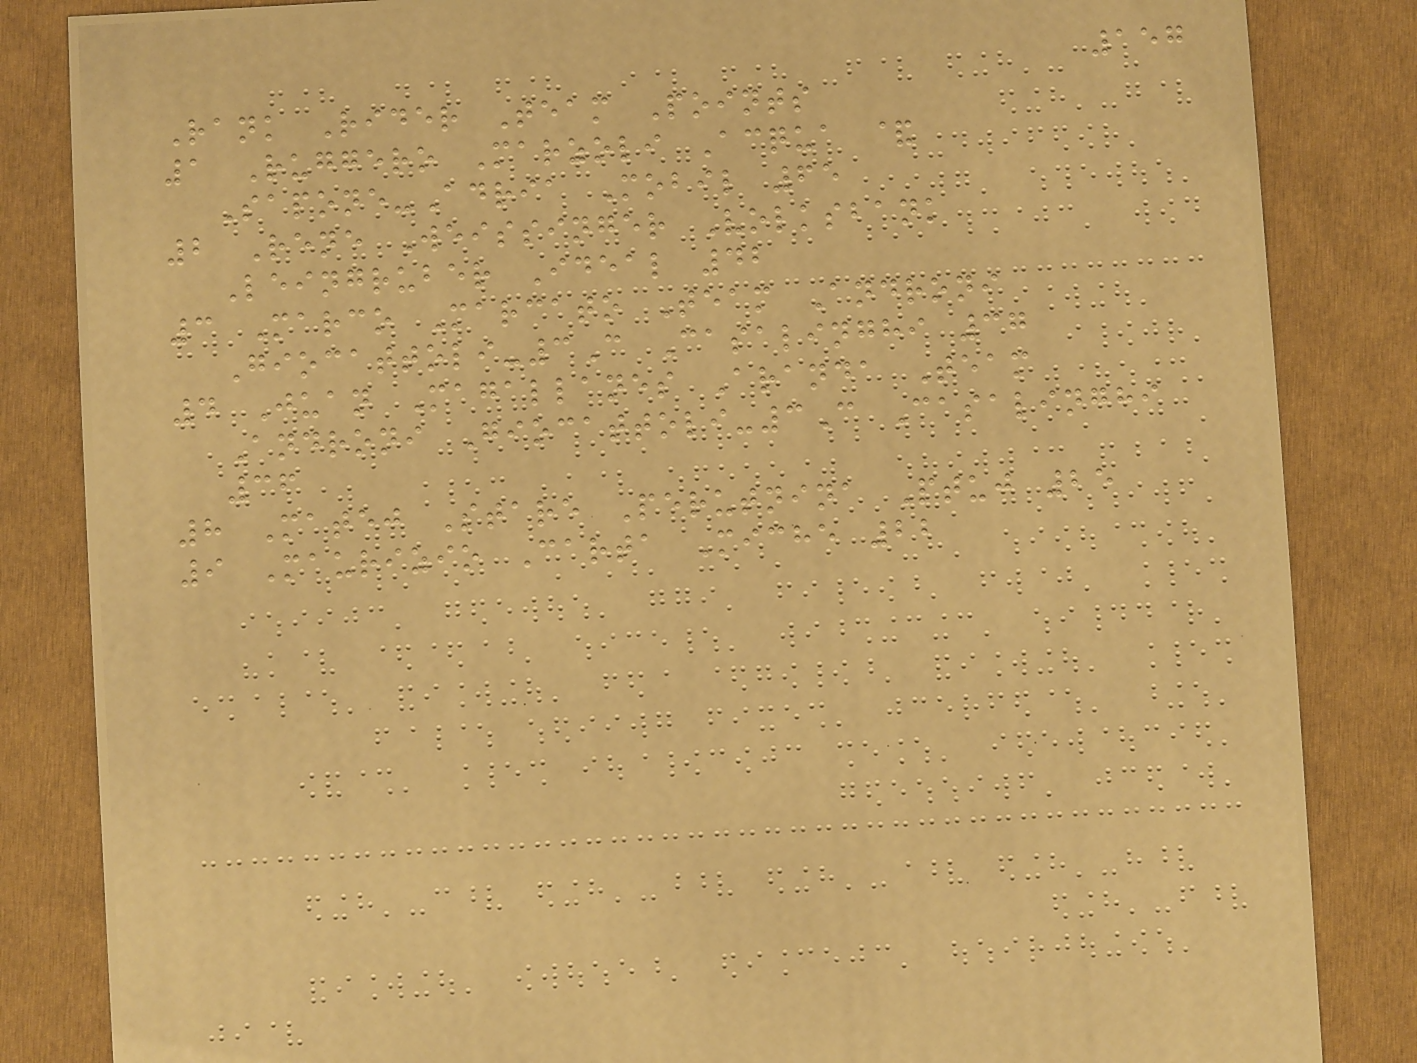157
Rank Rider Team Points
1 Ruggero Marzoli Acqua &
Sapone-Adria Mobil 65
2 Rene Weissinger Volksbank
Leingruber Ideal 42
3 Marco Marcato Team Androni
Giocattoli-3C Casalinghi 37
4 Juan Magallanes Aranda Team
Androni Giocattoli-3C Casalinghi
36
8 Matej Stare Perutnina Ptuj 25
9 Maurizio Carta Miche 22
